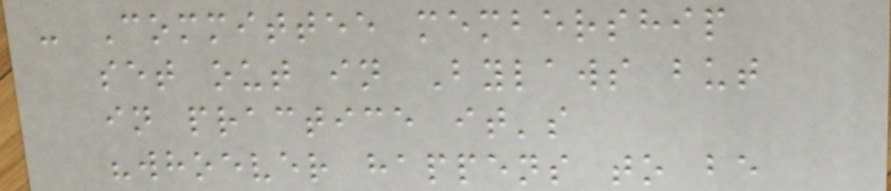- Committee membership
set out in Bylaws but
in practice it's
"whoever happens to be
